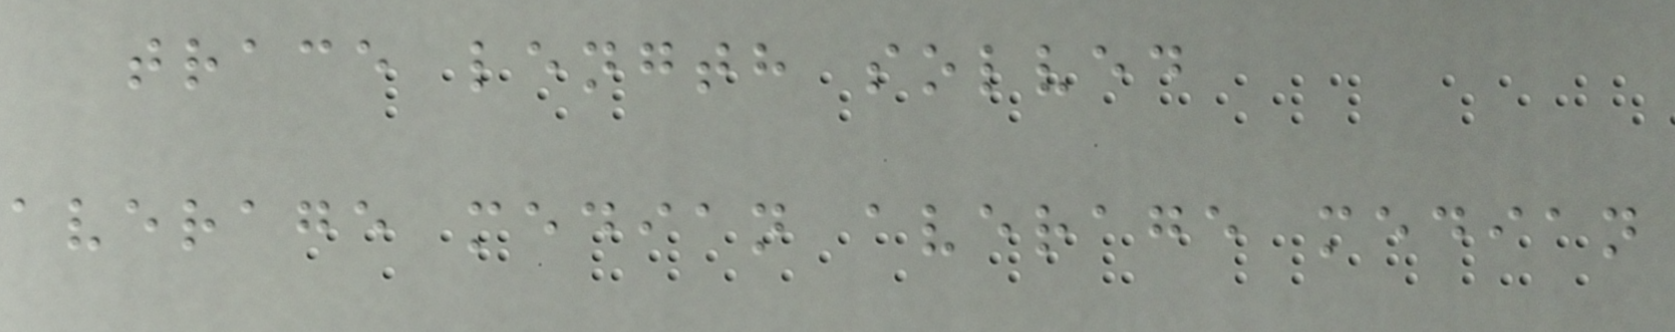trace length solved
average median average median
